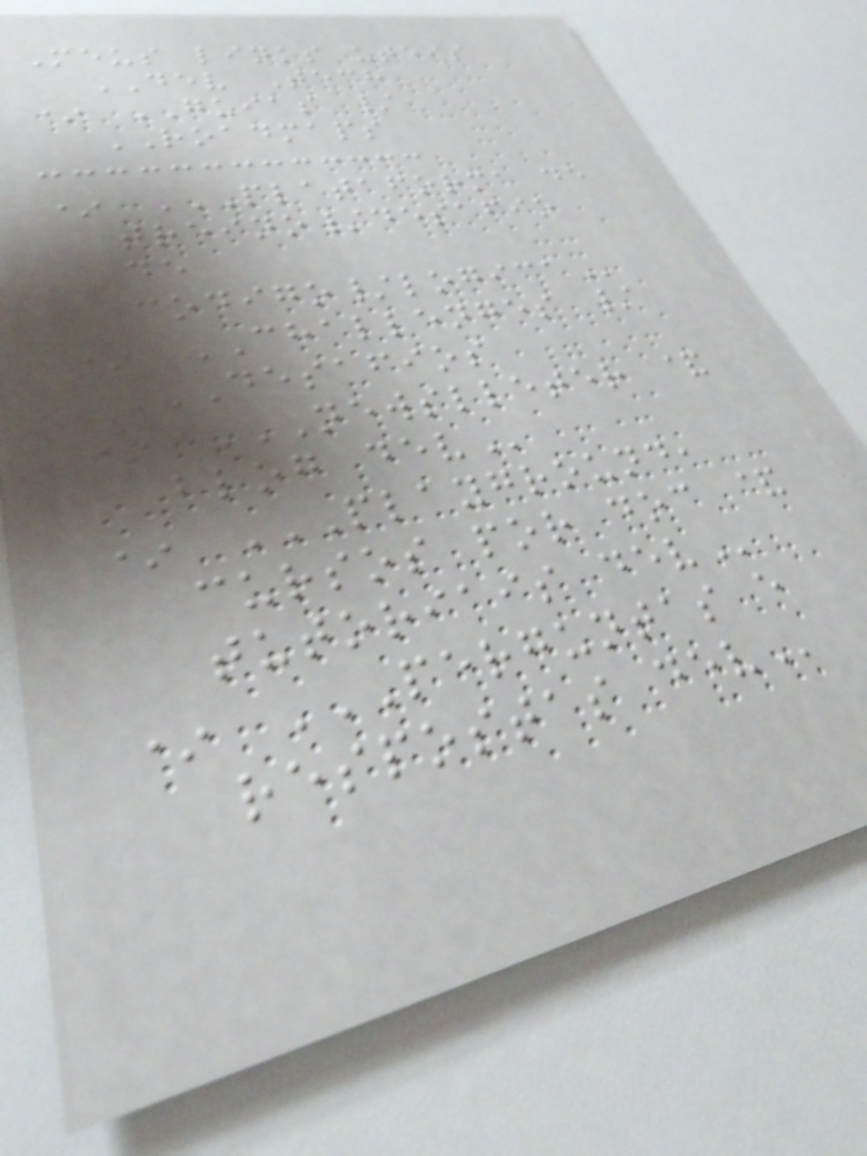Meus links uteis
DEV Tech
* GUIAS /
ROADMAPS
* PLATAFORMA DE
TREINO/DESAFIO
DE
CODIGO/LOGICA
* CHALLENGES /
DESAFIOS
* NEWSLLETER &
BLOG DEV
* PLAYGROUND,
CURSOS POR DOC &
TUTORIAIS DEV
* PERGUNTAS E
RESPOSTAS DEV
